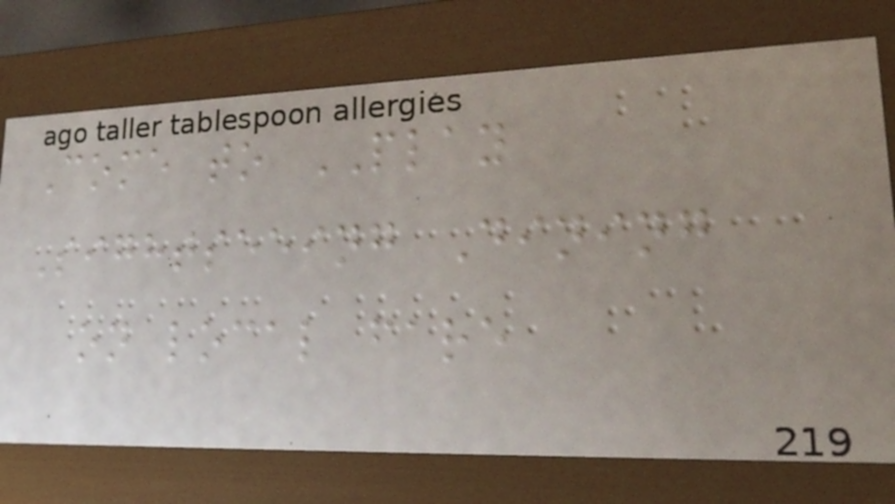Come to PLAY
Sightseeing Dining
on local fare
